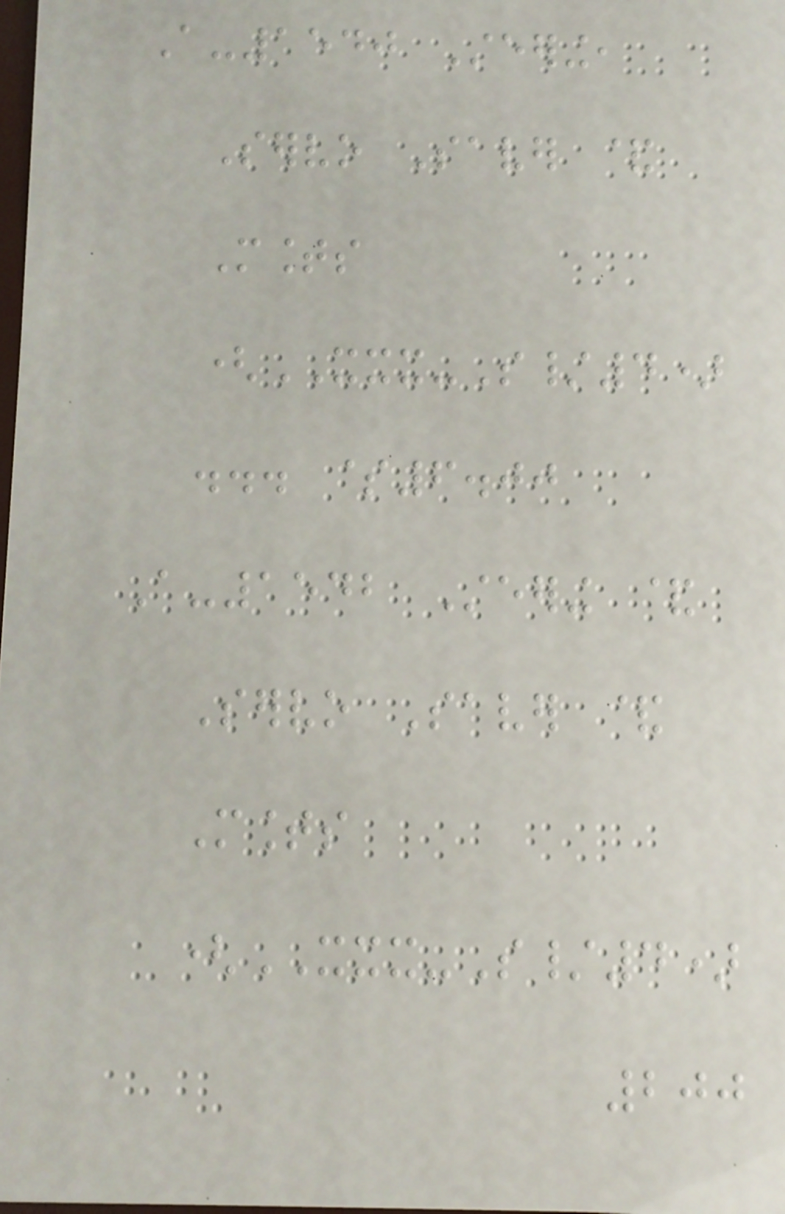A-1540 Steering,
Servo Saver &
Mounts
(XXX-S/4)
... $6.00
A-1542 Steering &
Servo Saver &
Mounts
(XXX-S/4)
200
